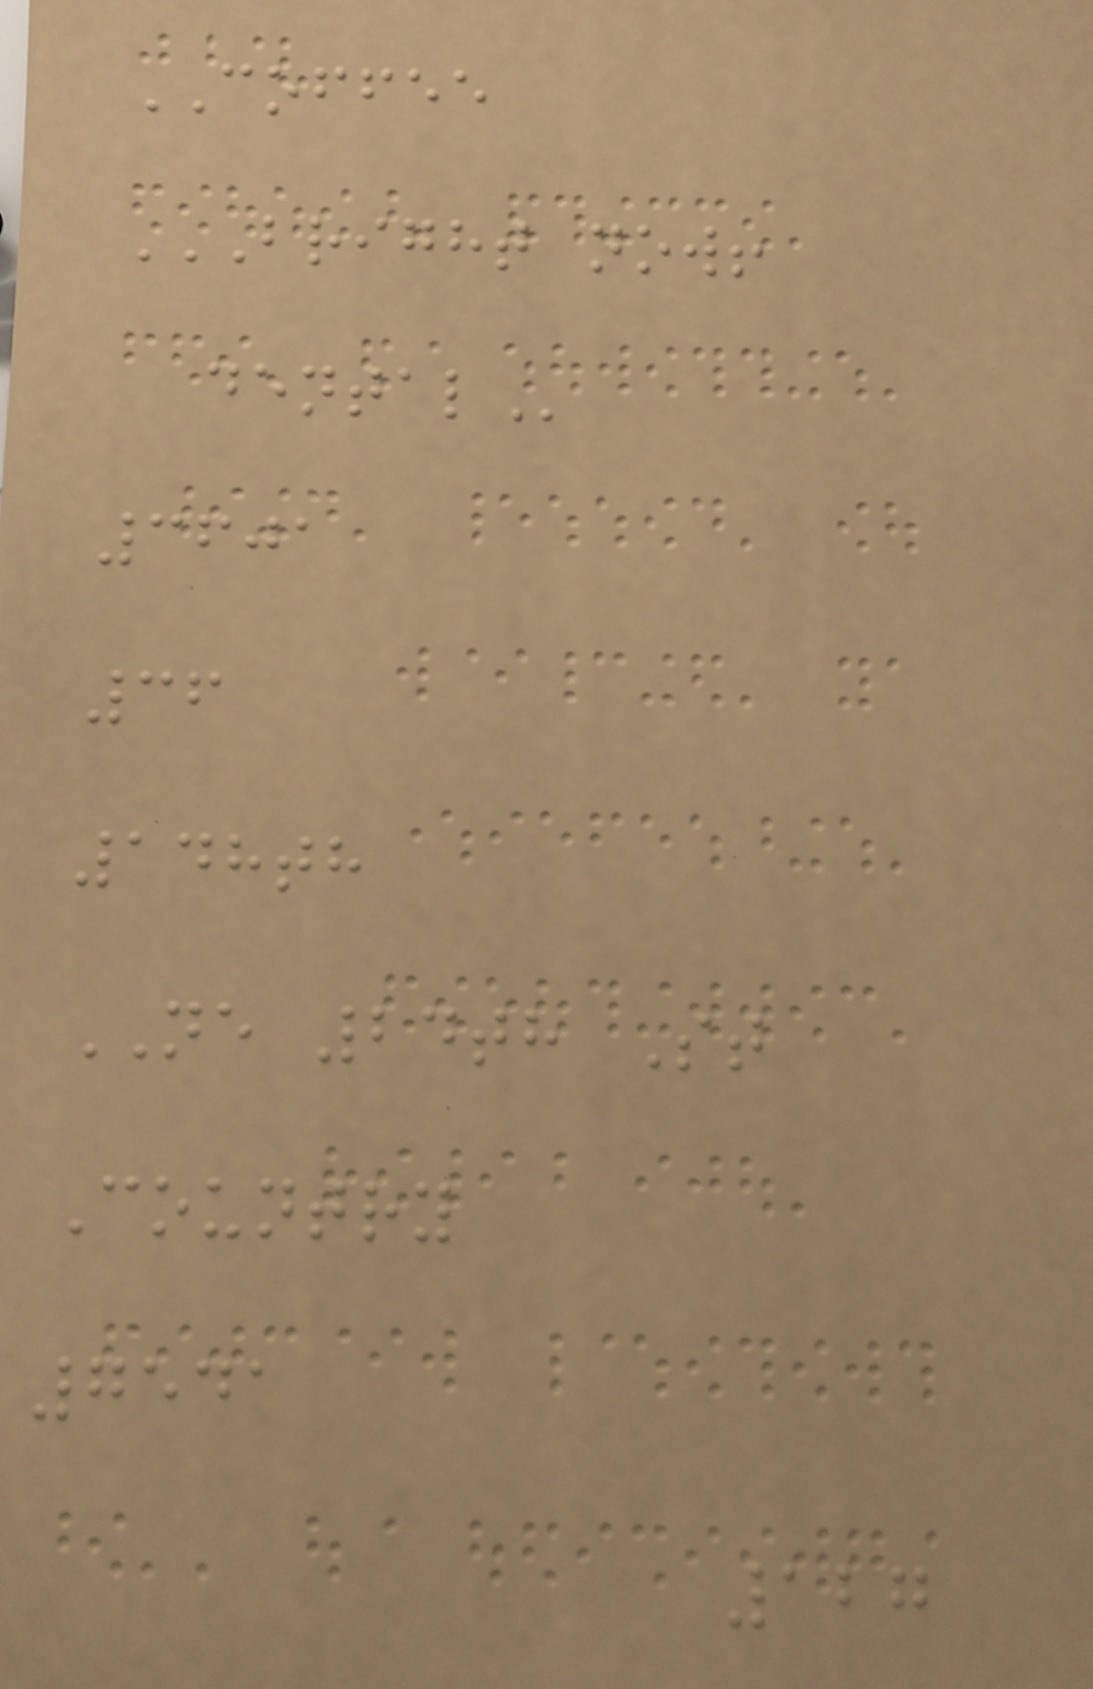COFFEE
BRIGHT NOW!
DENTAL
3601
36
148th
NE 24th St
Country
7541
127
